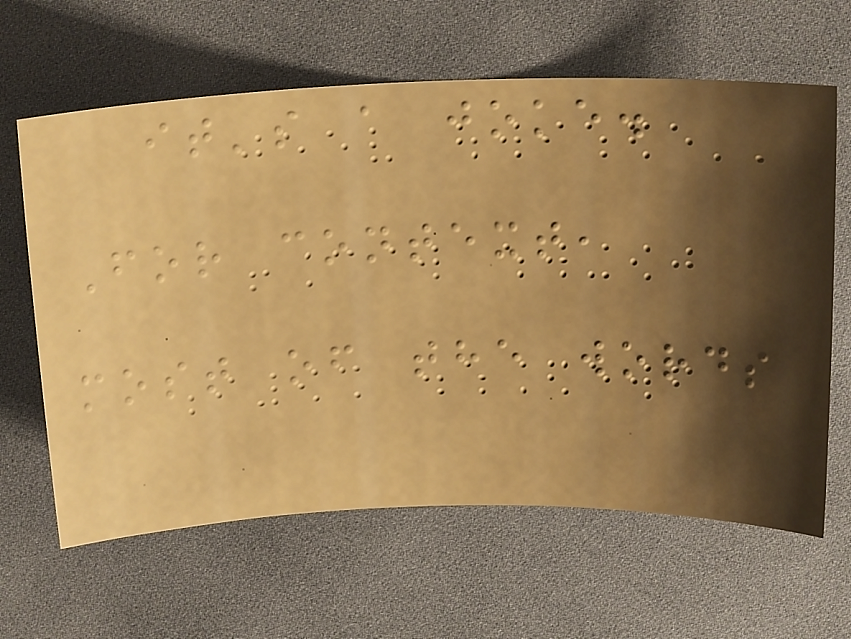it's a joke.
For context,
most of the words
